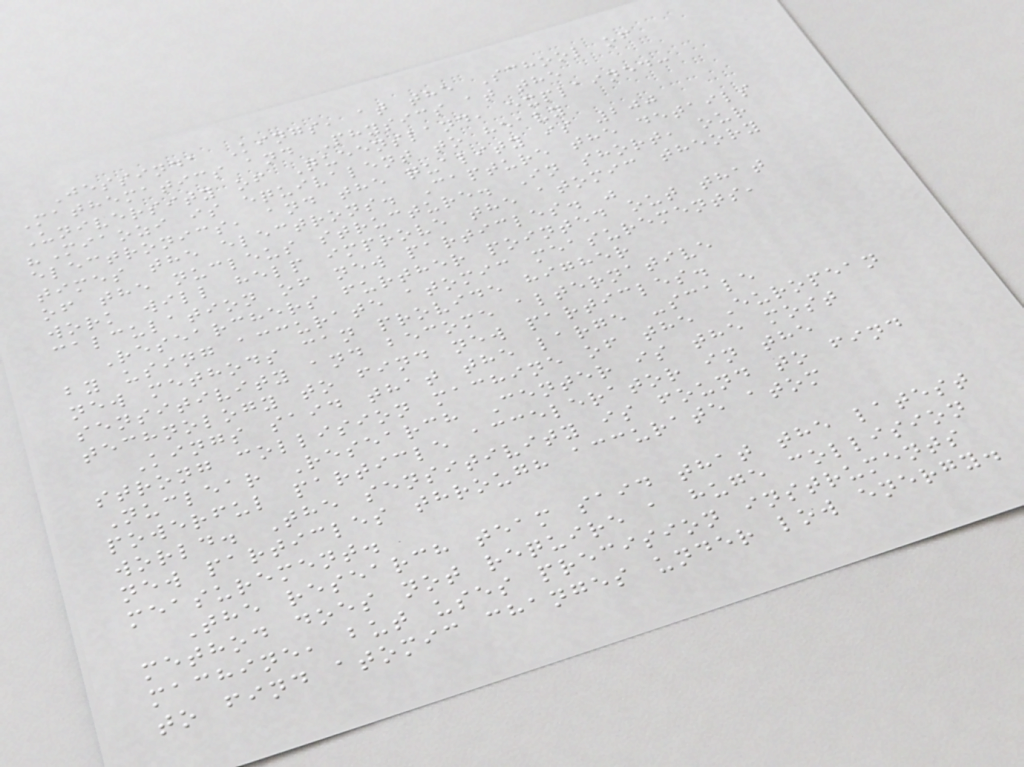Jessinda Kings, at the School of
Mathematics and Physics at the
University of Queensland, explained:
"Miaozi is equivalent to heavy
electronics, and the quality is 200
times the electrons. Capture the details
of the nucleus structure. In short, our
work will help improve the atomic theory
calculation of new particles. "
Researchers further pointed out that
by using accurate atomic measurements,
new methods can provide higher
sensitivity and become alternative
technology to find new particles.
Kings said that the large -scale
strong collision machine of the European
Nuclear Research Center is the most
powerful particle accelerator in the
world. The sensitivity is found to find
new particles through accurate atom
measurement.
The research team said that the latest
method does not require a huge collision
machine, but uses precision instruments
to find atomic changes under low energy.
